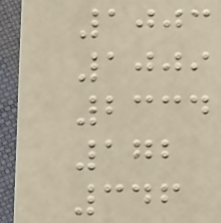1003
1009
2334
172
346
